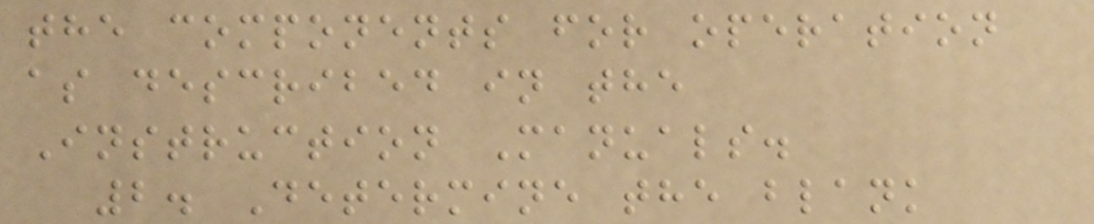the components for operation
as described in the
Instruction Manuals.
2. Determine the blank
